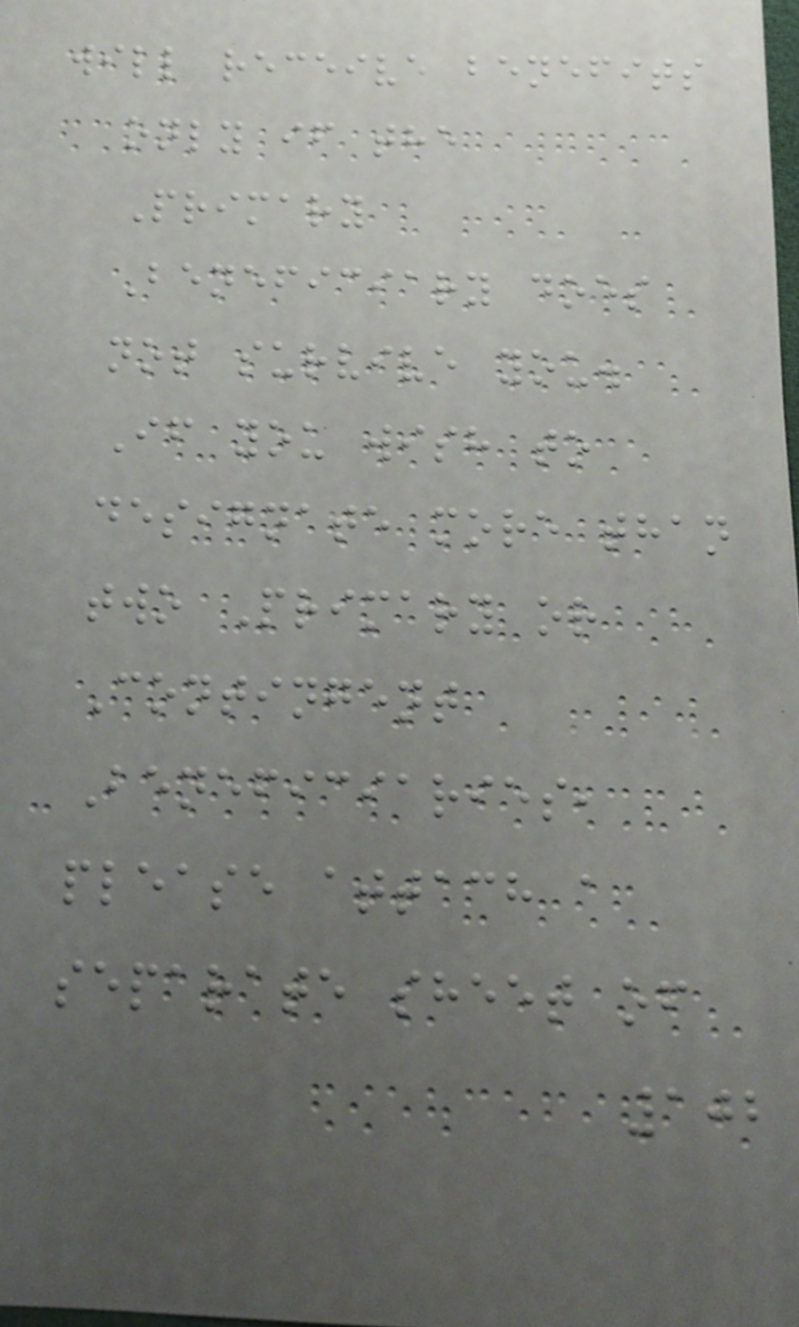will receive benefits
only if the
Primary
Beneficiary does
not survive you.
If you wish to
designate more than
two Primary or
Contingent
Beneficiaries,
please attach a
separate sheet of
102
